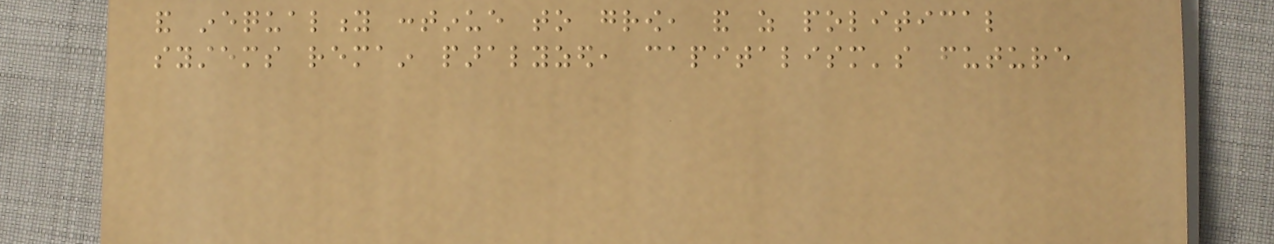and inequality continue to grow, and as political
systems remain paralyzed, capitalism's future
